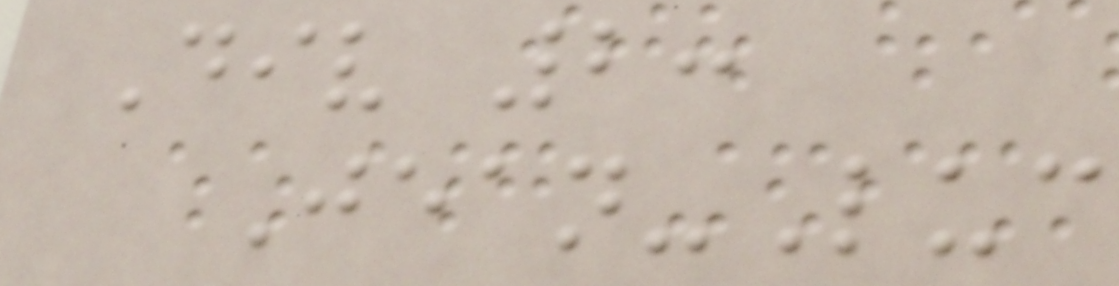Div 2:
Jean-Luc
